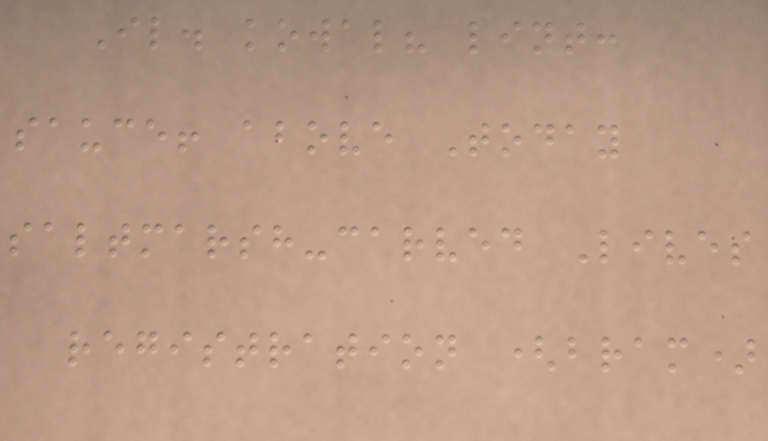Il. kowal? lint:
sauce! above Today
saltmarsh-carved Lives
registration (bram)
